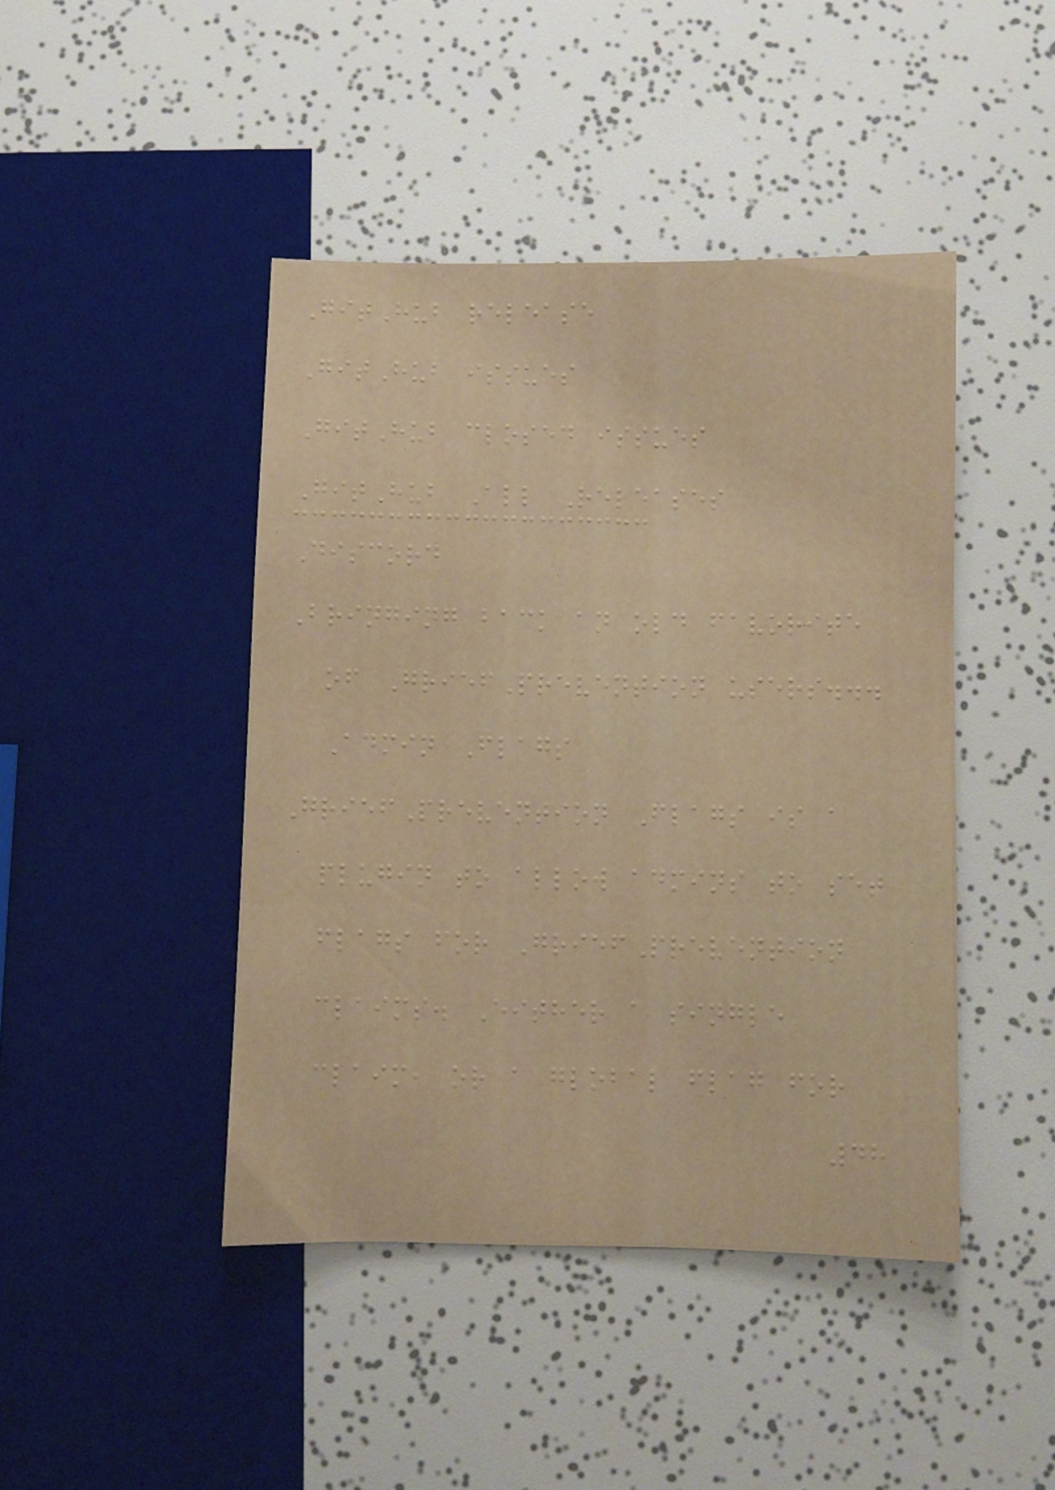GitHub release
GitHub issues
GitHub closed issues
GitHub All Releases
Discord
Bringing back an old favorite
of GriefPrevention users...
Admin Flags
GriefPrevention Flags is a
plugin to allow admins to set
flags for GriefPrevention
claims. Either a single
claim, or a global flag for
48
